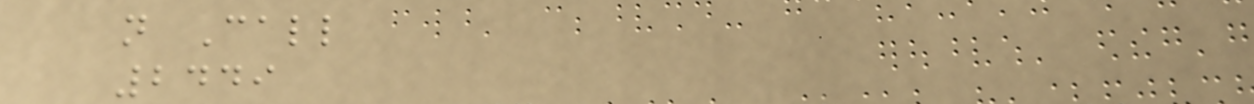n Call
2449
